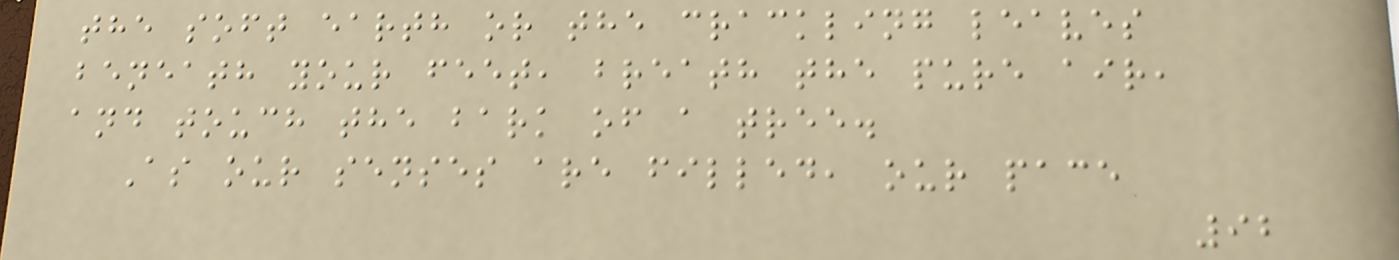the soft earth or the crackling leaves
beneath your feet, breath the pure air,
and touch the bark of a tree.
As our senses are filled, our pace
92
